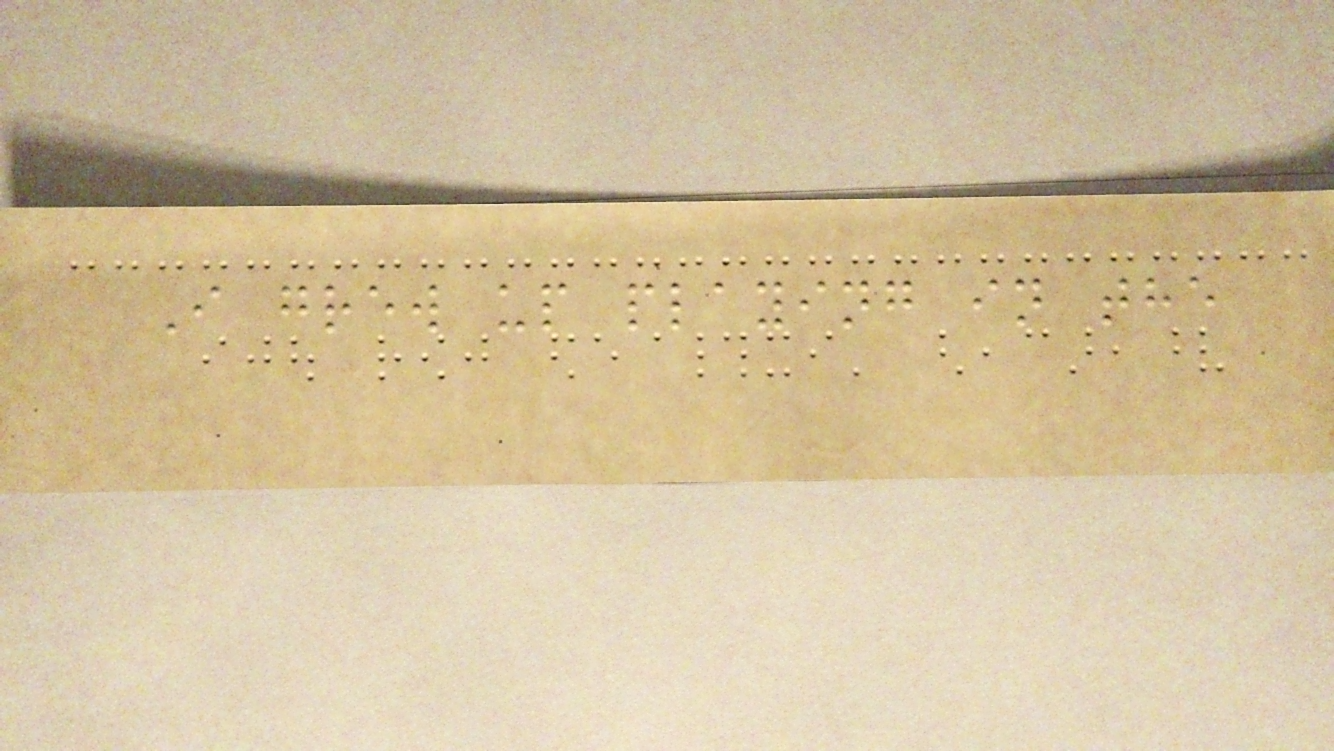I grew up playing in the
